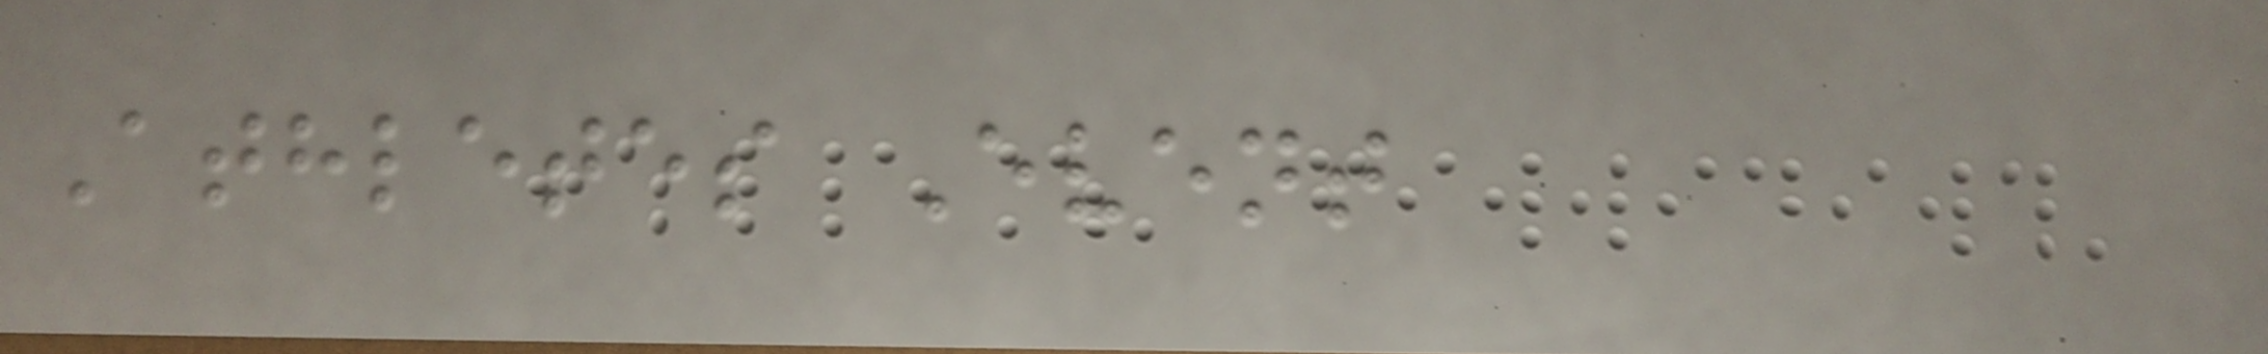Athletes Event
